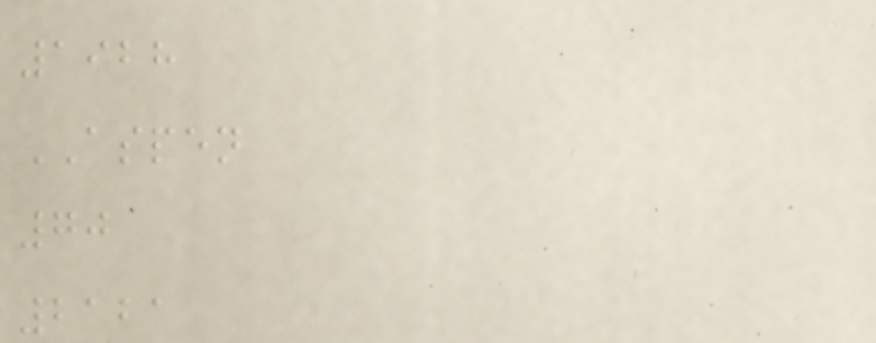1928
ASPEN
70
2121
